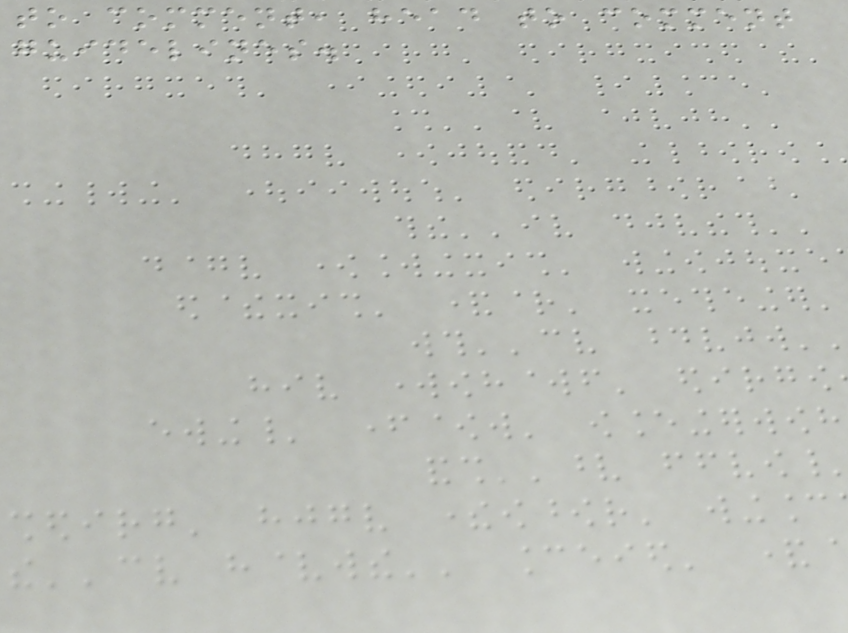to comment, head to comment
guidelines.
